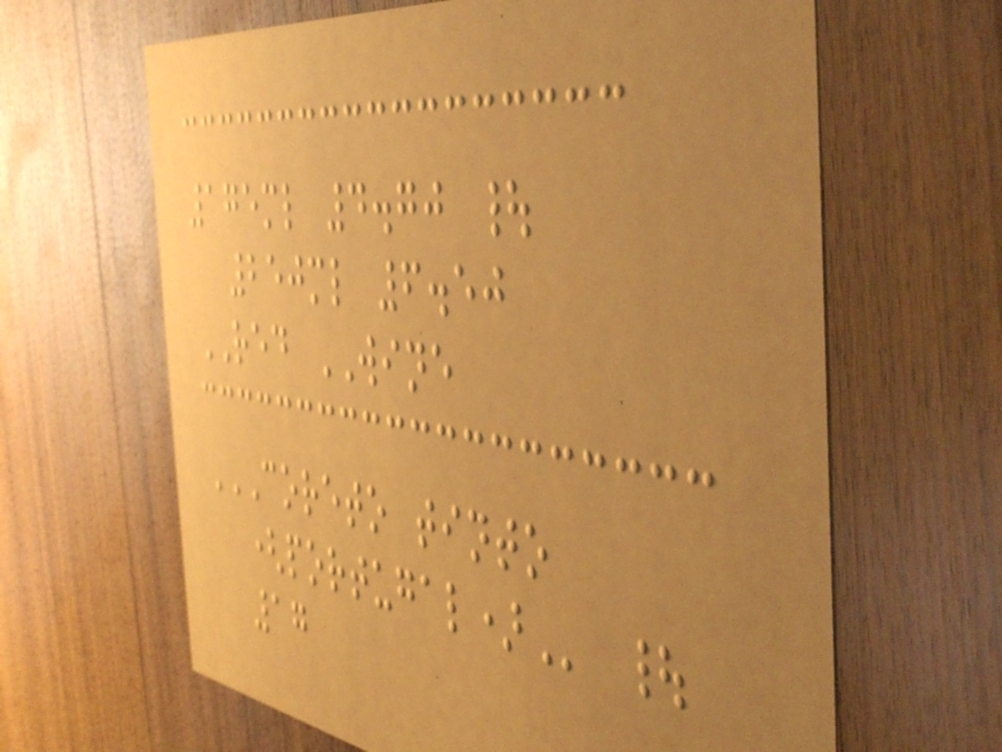175ml 4.70 |
250ml 6.50
RED WINE
CORETO TINTO
(PORTUGAL) |
17
